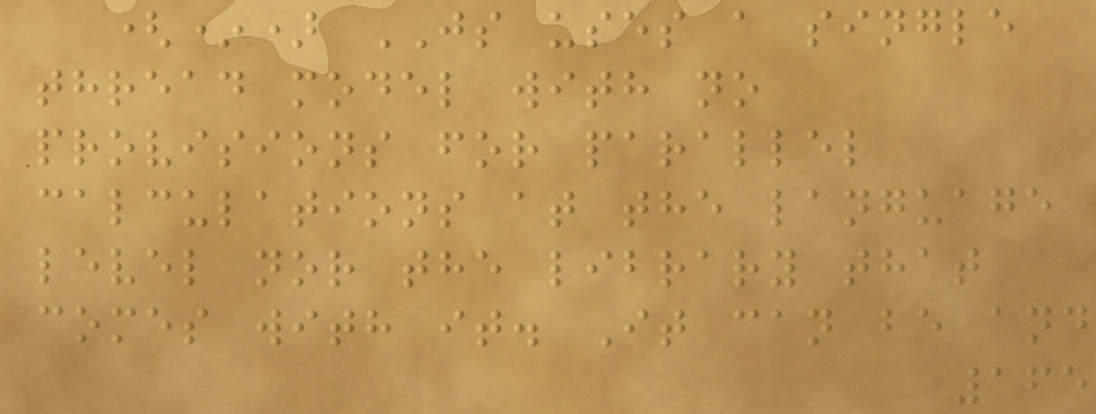(*) JS uses a single
thread model with no
provisions for parallel
calculations at the language
level nor the library that
comes with it. It can be and
165
